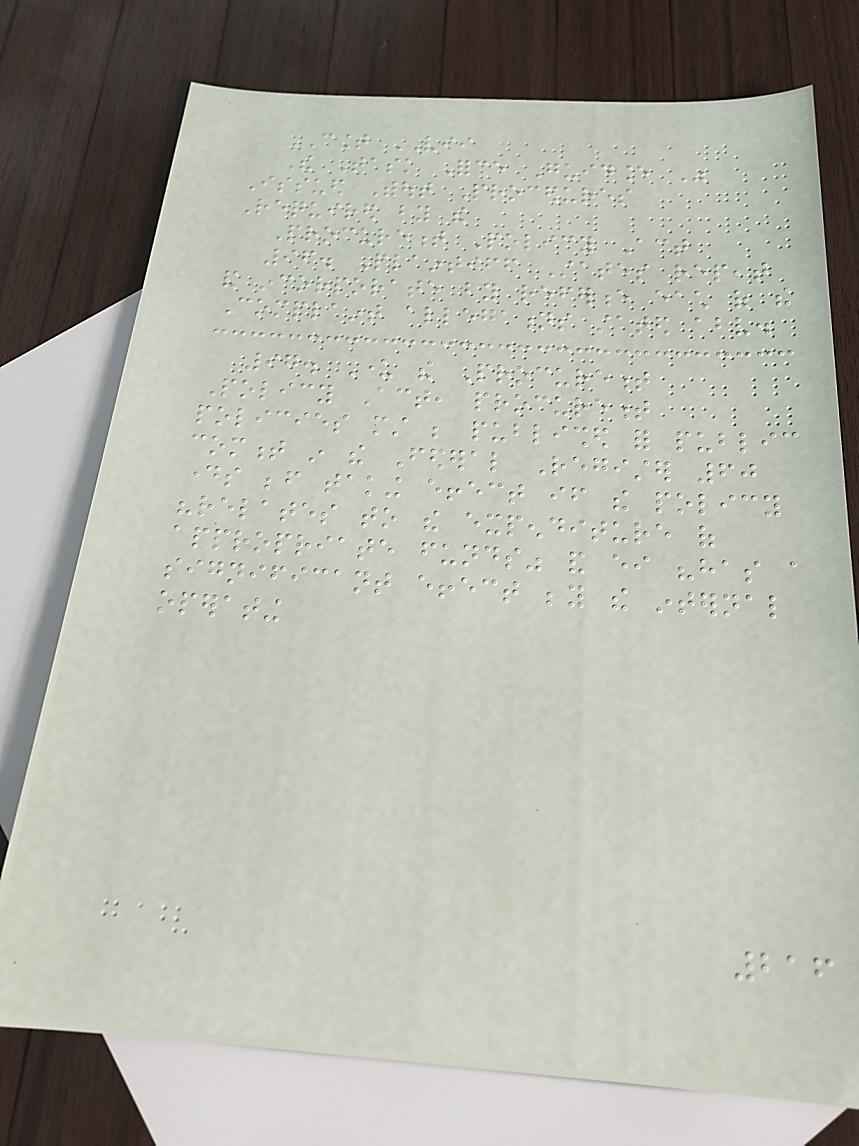COUNT VII
The Task Force Guidance Was
Issued Without Procedures
Required by the
Procurement Policy Act
96. Plaintiff States repeat
and incorporate by reference each of the
Complaint allegations stated above.
97. Under the Procurement
Policy Act, procurement
policies must be published for public
comment in the Federal Register 60
days before taking effect if the policy
"relates to the expenditure of
appropriate funds" and either "has a
significant effect beyond the internal
operating
216
